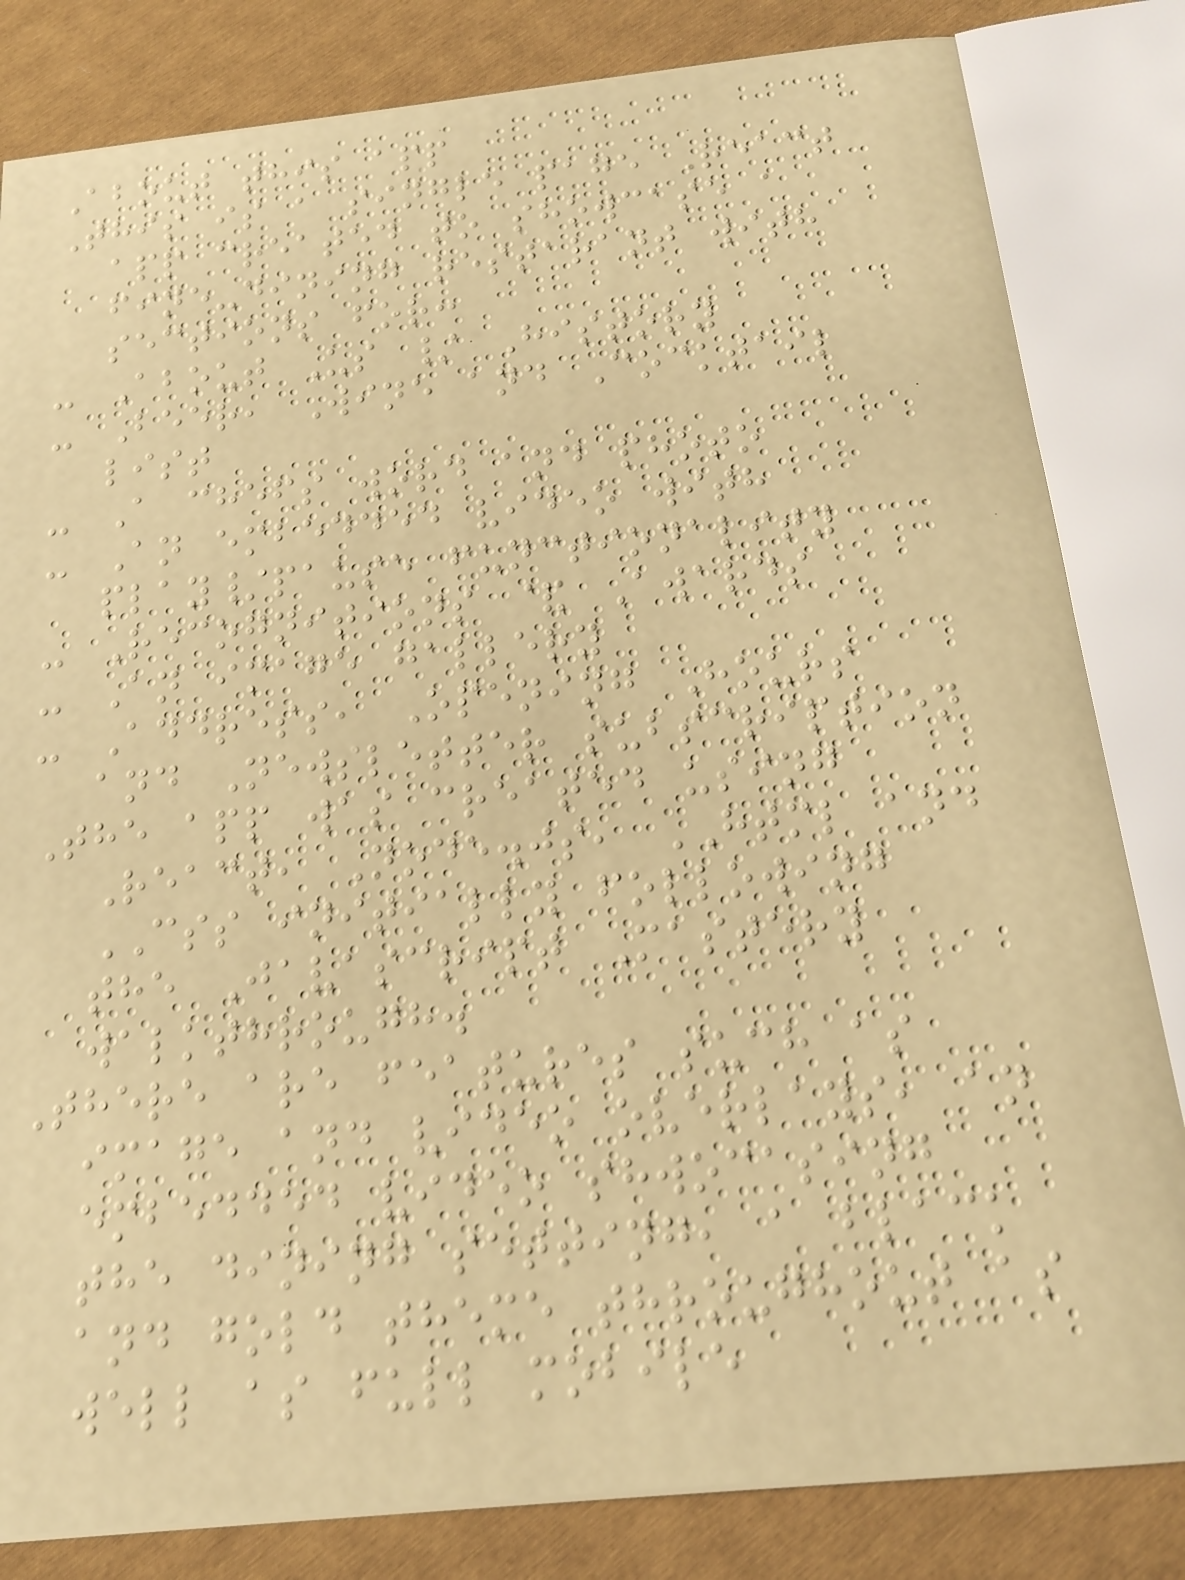About this app
This is a single page React
app created to showcase a
fine-dining restarant with
sections for:
- About Us / History
- Beer, Wine and Cocktail
list
- A chefs word and photo
- An embedded video with
play/pause functionality
- Recognitions & Awards
- An image gallery
- Address, Opening Hours
and Newsletter subscription
The app was created using
React, Node.js, HTML and
CSS initially following
the Javascript Mastery
walkthrough.
There are features such as
image and video overlays, an
embedded video shwocasing
the dining setting, a black
and gold theme throughout as
well as full mobile
